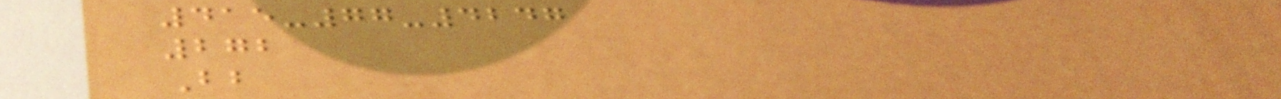415-77-4247
272
Bb
